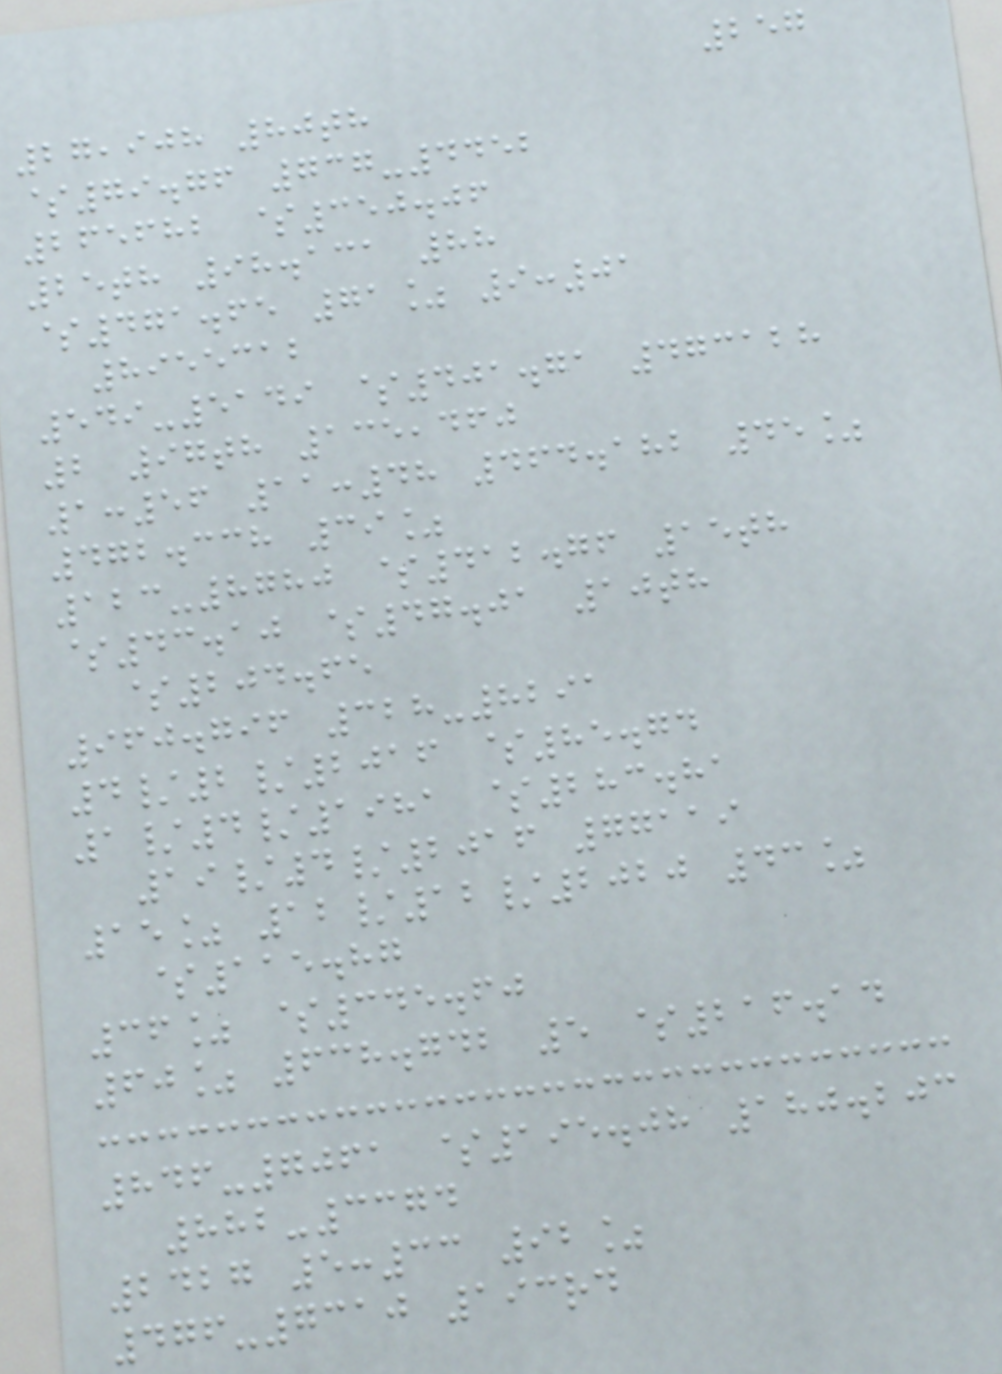257
27,908 80th
$79.76 737-4452
265682 $350.06
25th 98.131 88
$471.65 71% 9:01
8955312
549-5149 $401.71 473128
2 97th 135,460
1:56 11:48 464.182 45%
472.338 39%
123-8780 $412.76 15th
$43.10 $47.01 10th
$204.65
960.796 328-8291
4/2/2016 $85.74
1/4/1981 $283.81
19/4/2016 77119
15% 12/12/2020 43%
$115.87
36% $345.60
60% 638.742 5 $216.14
846-7061 $195.08 180.203
882-3374
2427 5:33 92%
476-7310 193rd
